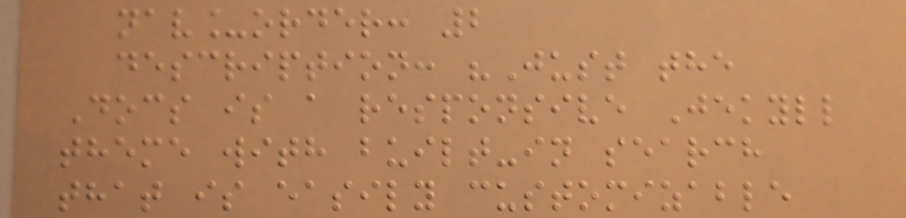nav_order: 2
description: "Just the
Docs is a responsive Jekyll
theme with built-in search
that is easily customizable
